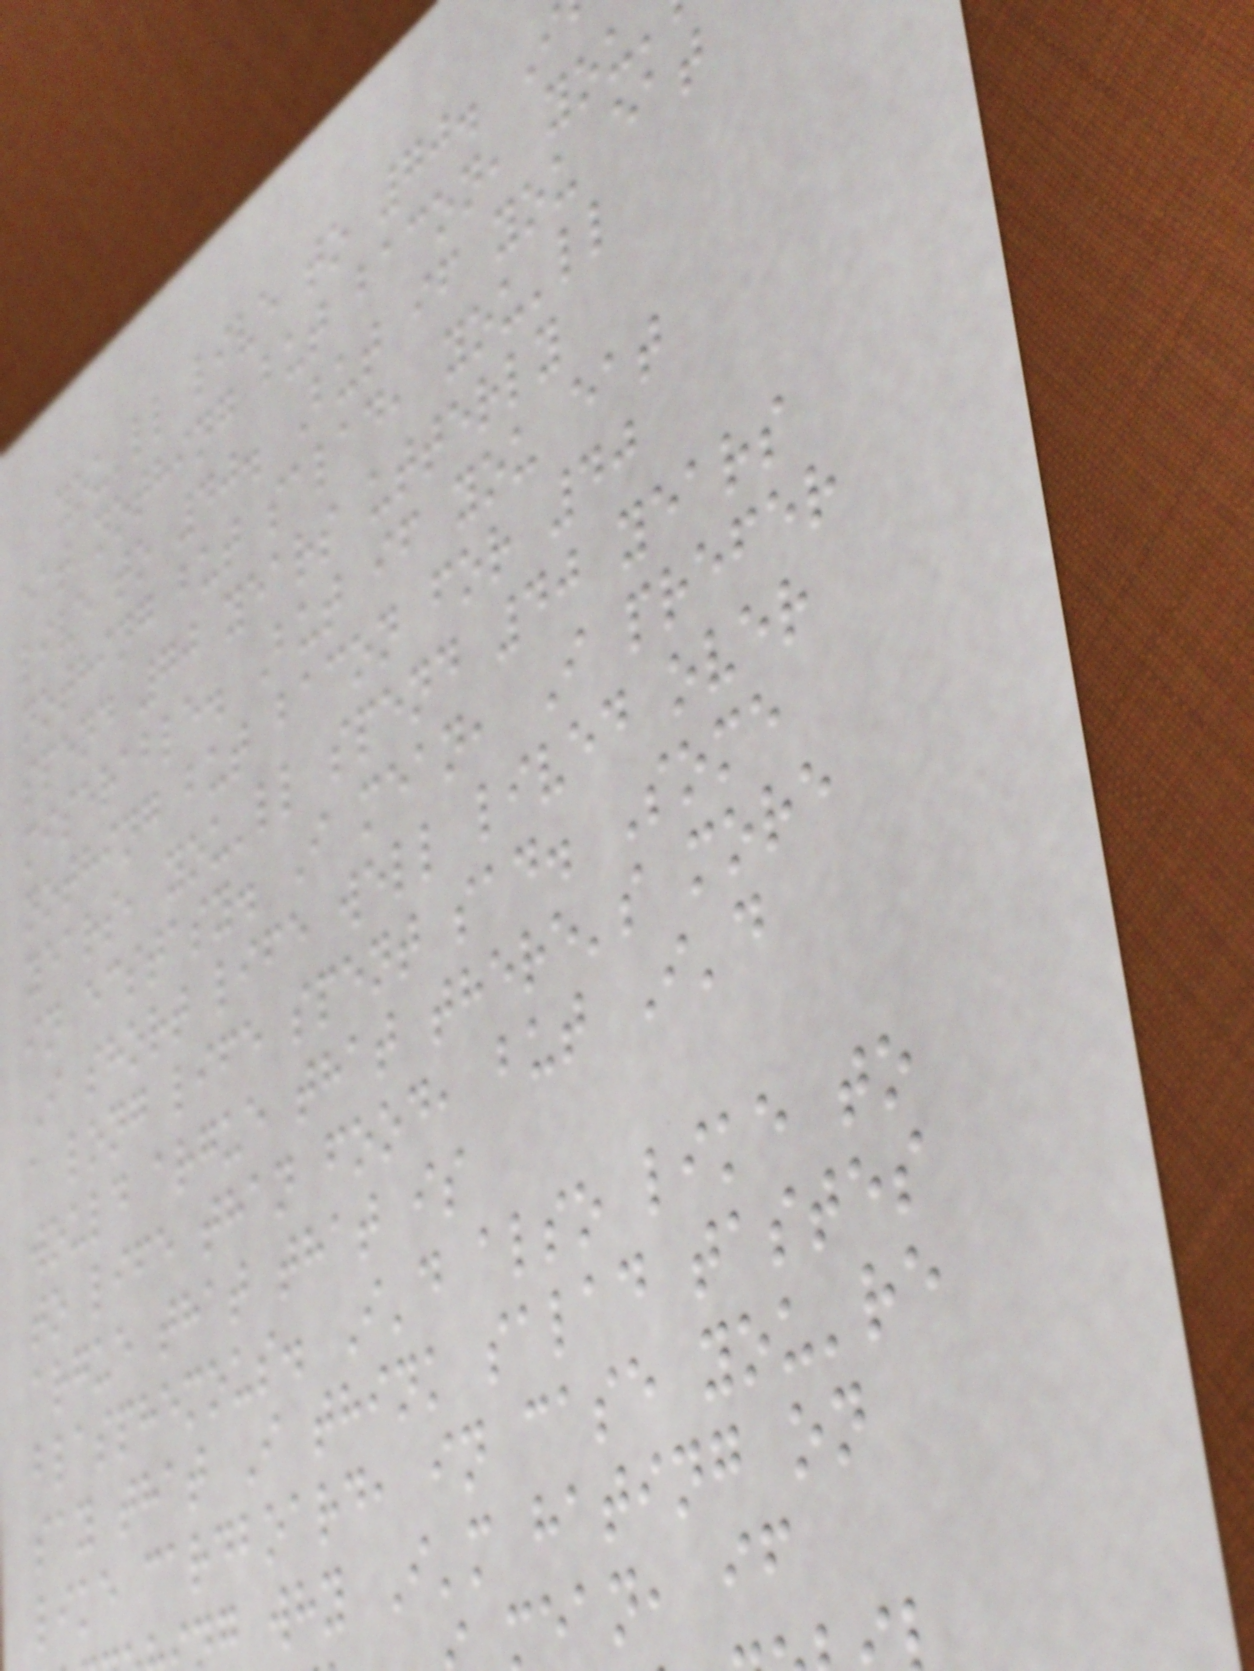you'll live to 70. I
eat nothing but bacon, you
live to 40. But if you eat
nothing but salad, you'll
spend 70 years utterly
miserable. But if you eat
nothing but bacon for 40
years, you'll spend 40 years
in ecstasy. I mean, I prefer
I short life well lived over
a long life spent sad. Some
would argue that there's more
to life than food, but I'd
argue that that is
blasphemous. I'd also like to
say that I think salad tastes
like cardboard, in case you're
g why I'm hating on
mean, if
